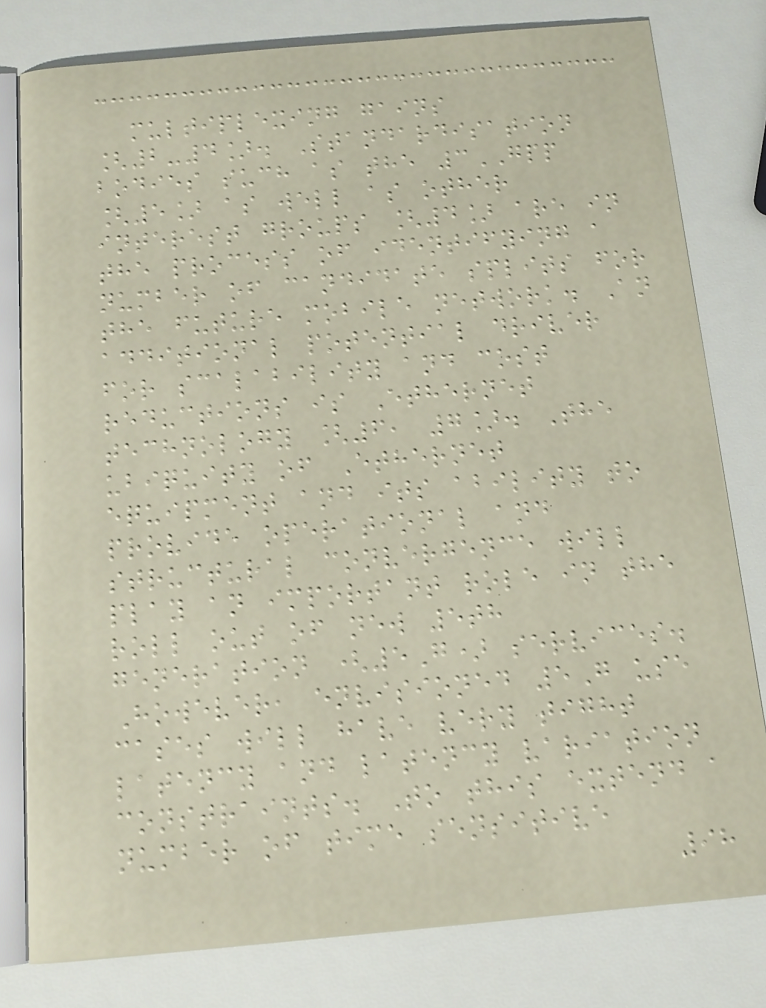multiplexing gains
[2-4]. Standardisation
bodies such as the 3GPP
[5] as well as other
interest groups [4] are in
the process of identifying a
number of candidate splits for
the future mobile network. An
additional potential driver
for scalability and cost
reductions is Ethernet
technology [6, 7]. The
ubiquity of Ethernet
equipment and its ability to
provide operational and
structural convergence will
play an important role in the
roll out of new 5th
generation (5G) services.
However, envisioned 5G use
cases will have very tight
latency and latency variation
constraints. To this extend a
number of time sensitive
98
